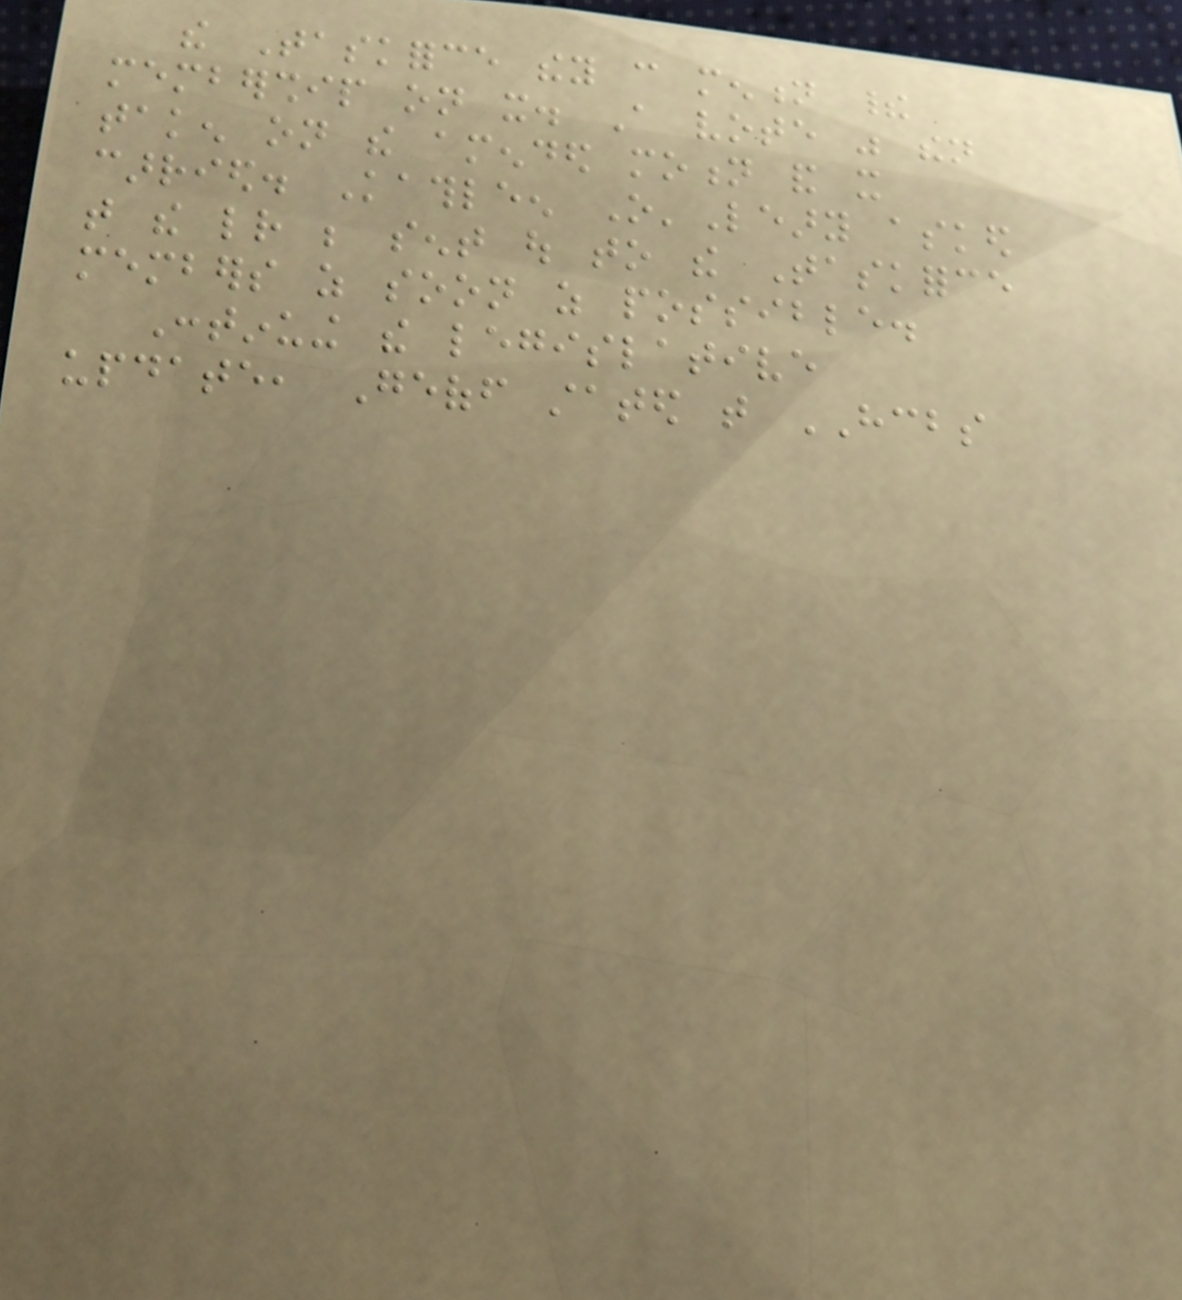the Taskforce they can mention their
membership on it. A vote was then
taken on the amended motion and it
carried. Kathleen O'Leary asked
that the letter be sent out to the Taskforce
members as soon as possible.
Continuing the legislative
update, Geoff stated that HCBS
